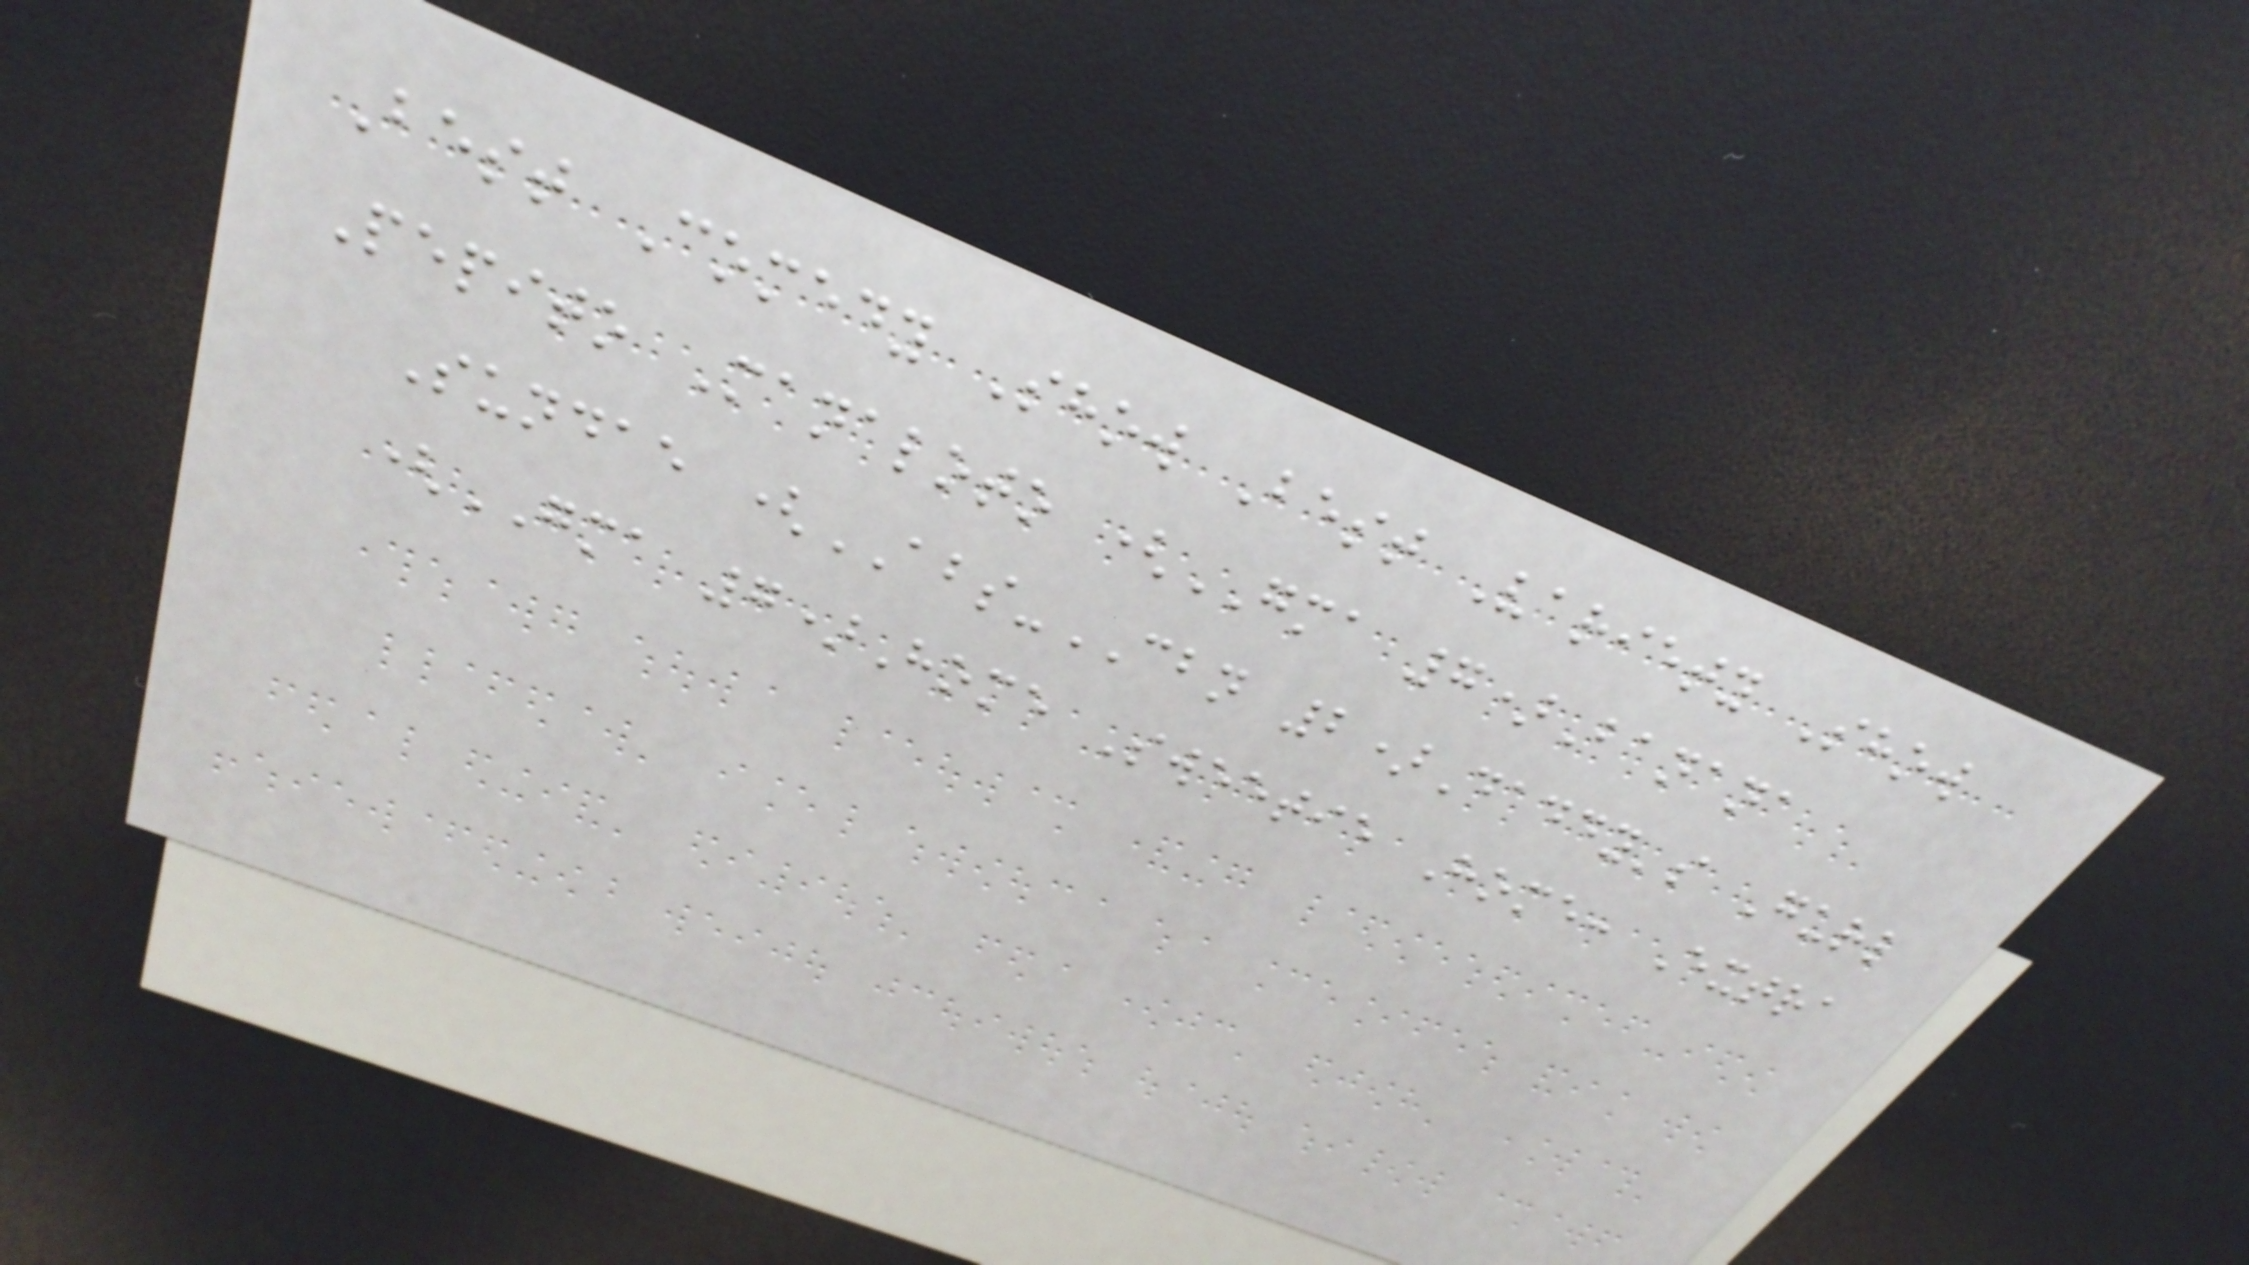Best Comedy Show Best Variety Show
Pepito Manaloto (GMA 7)Banana
Sundae (ABS-CBN 2)Daddy's Gurl
(GMA 7)Home Sweetie Home: Extra
